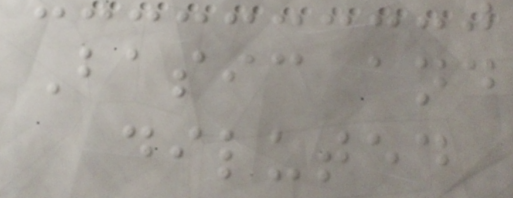Basic and
diluted
